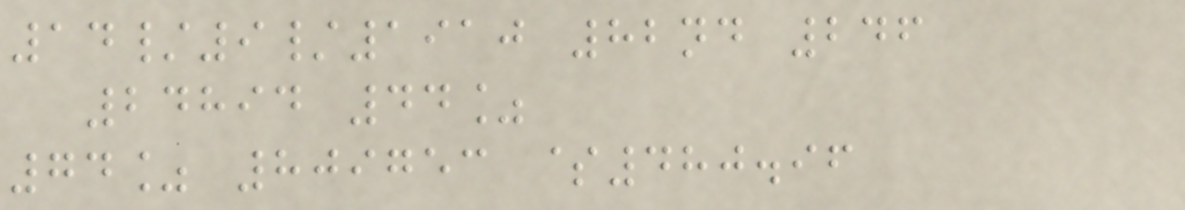14/9/1910 82nd 246
24894 44%
74% 809753 $480.96
